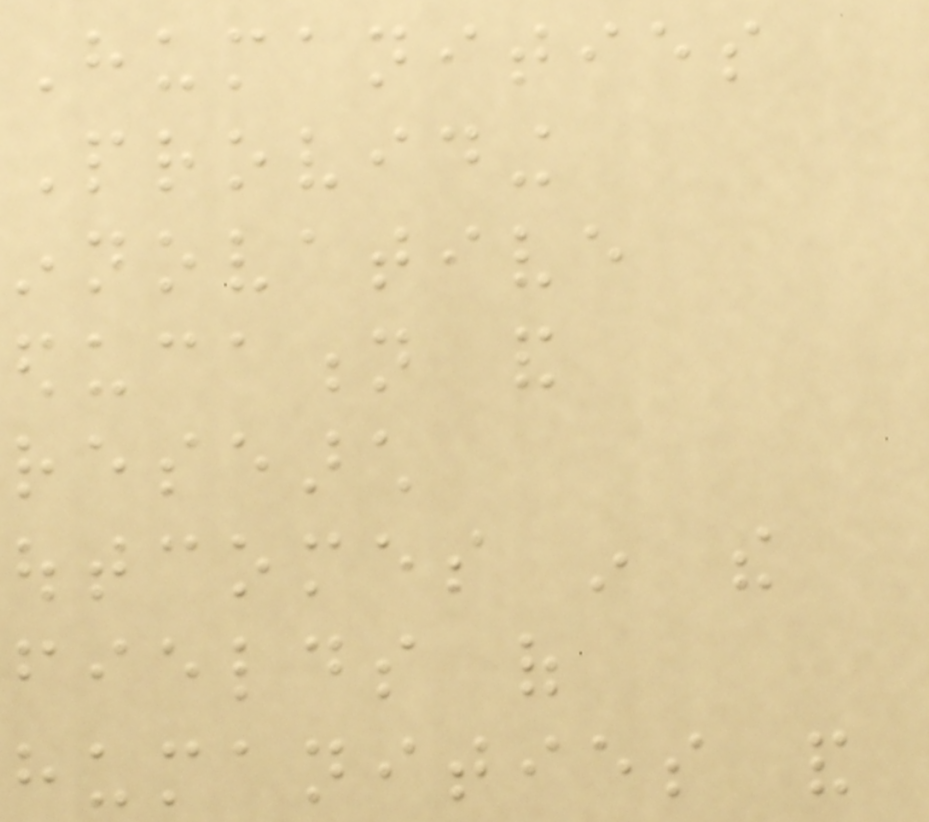Humanities
Providing
innovative
education and
research
outcomes in the
fields of
humanities and
